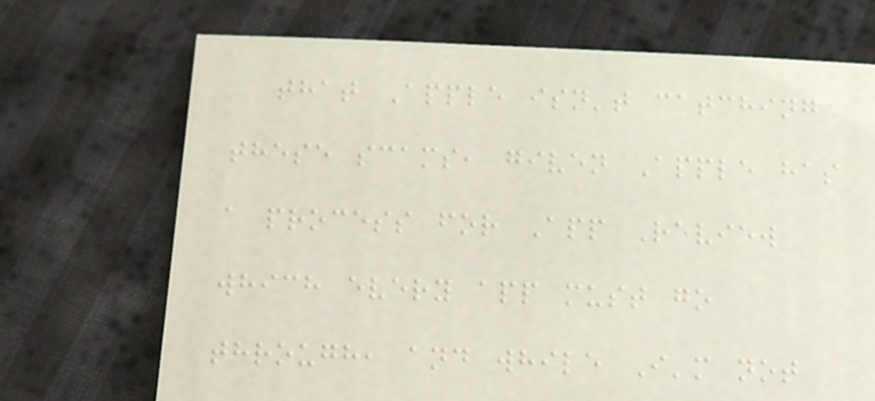that Apple isn't catching
these scams, given Apple has
a process for App Review
which every app must go
through, and while I'm not
